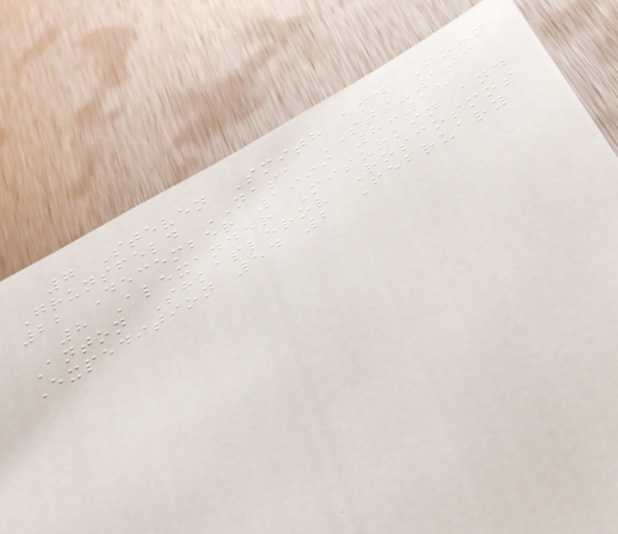7 Steven Smith and John
Grunsfeld NASA STS-103
22 December 1999 8:15
8 Alexander Misurkin and
Anton Shkaplerov Roscosmos
Expedition 54 2 February
